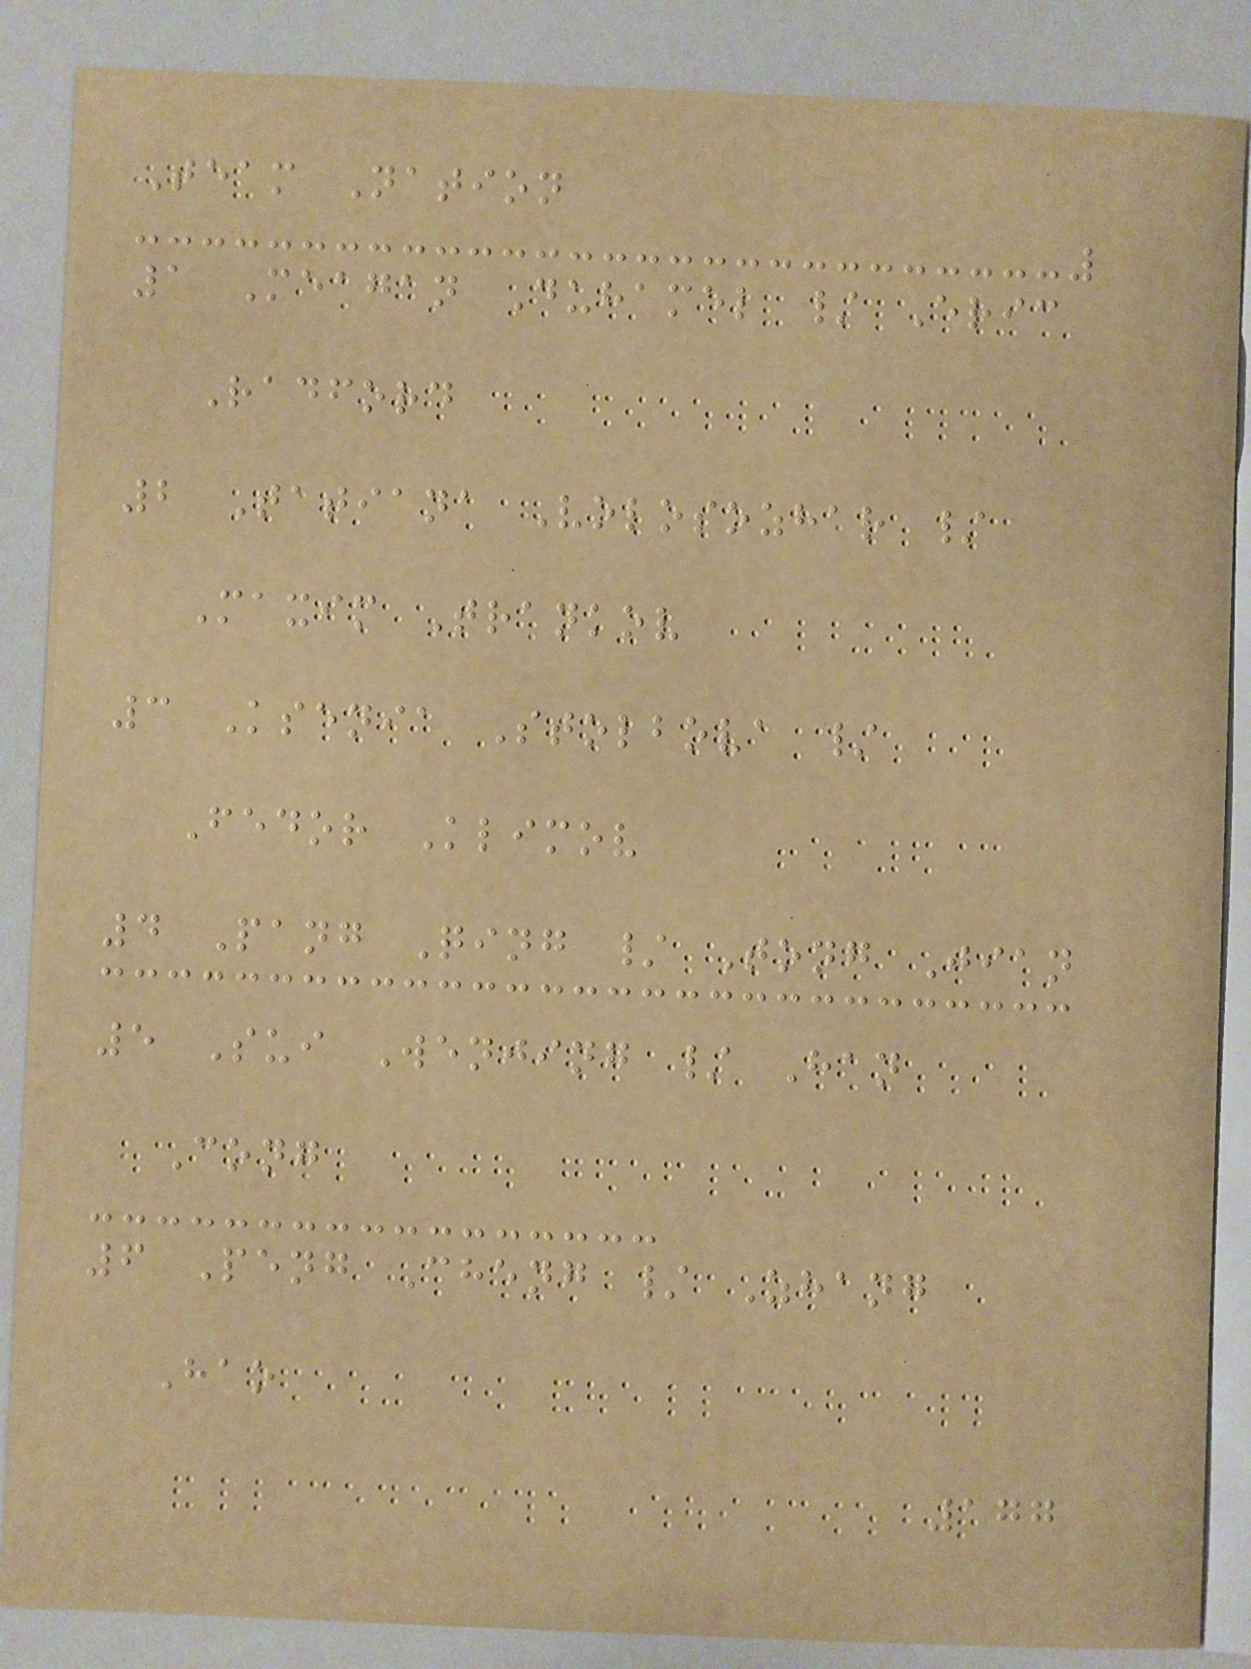Team Nation
1 Meagan Duhamel / Eric
Radford
2 Tatiana Volosozhar /
Maxim Trankov
3 Ksenia Stolbova /
Fedor Klimov
4 Pang Qing / Tong Jian
5 Sui Wenjing / Han
Cong
6 Peng Cheng / Zhang
Hao
177
